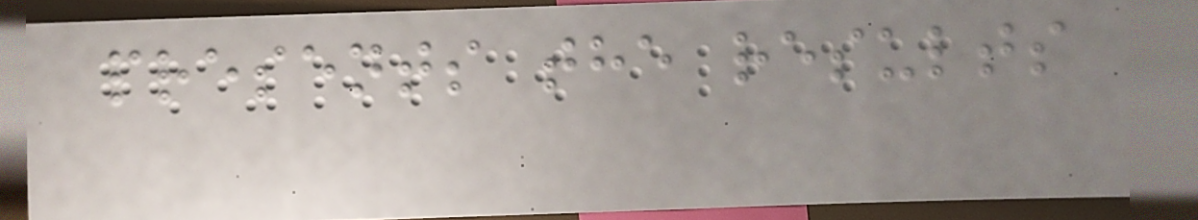presents the results
